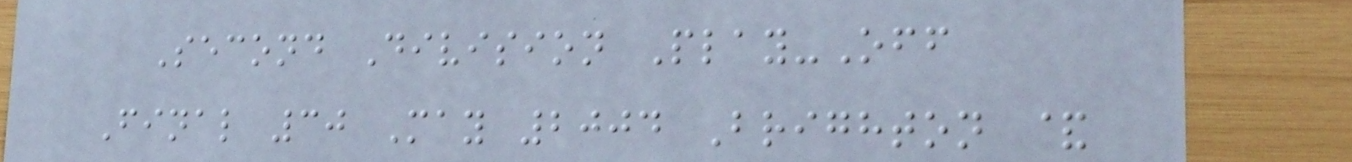Second Division Play-Off
Final 30 May 2004 Brighton &
